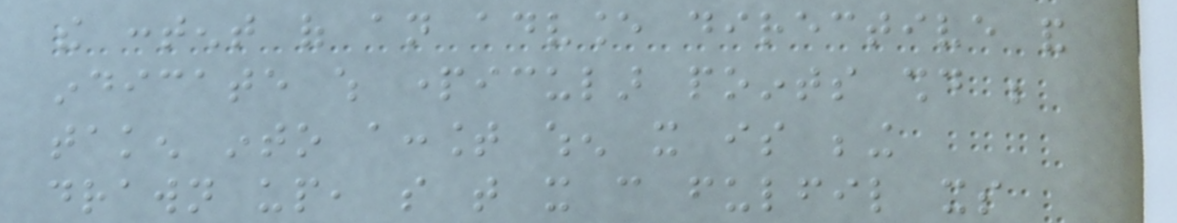the content of an advance directive and
indicate which particular points should be
taken into account when it is being
drawn up, so that it can fulfil its
